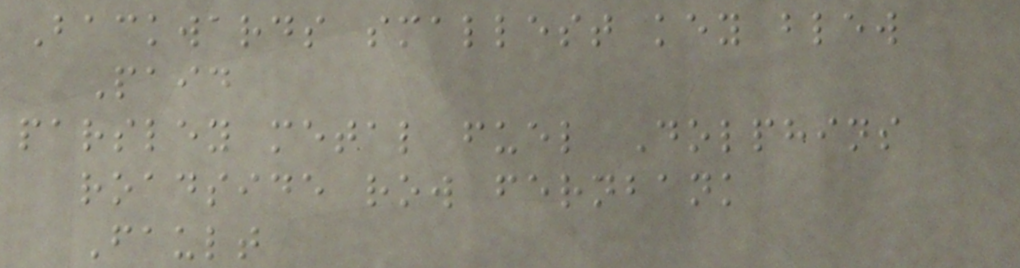Backwards smallest key blew
Paid
parsley metal fuel Dolphins
roadside row fernbank
Fault
